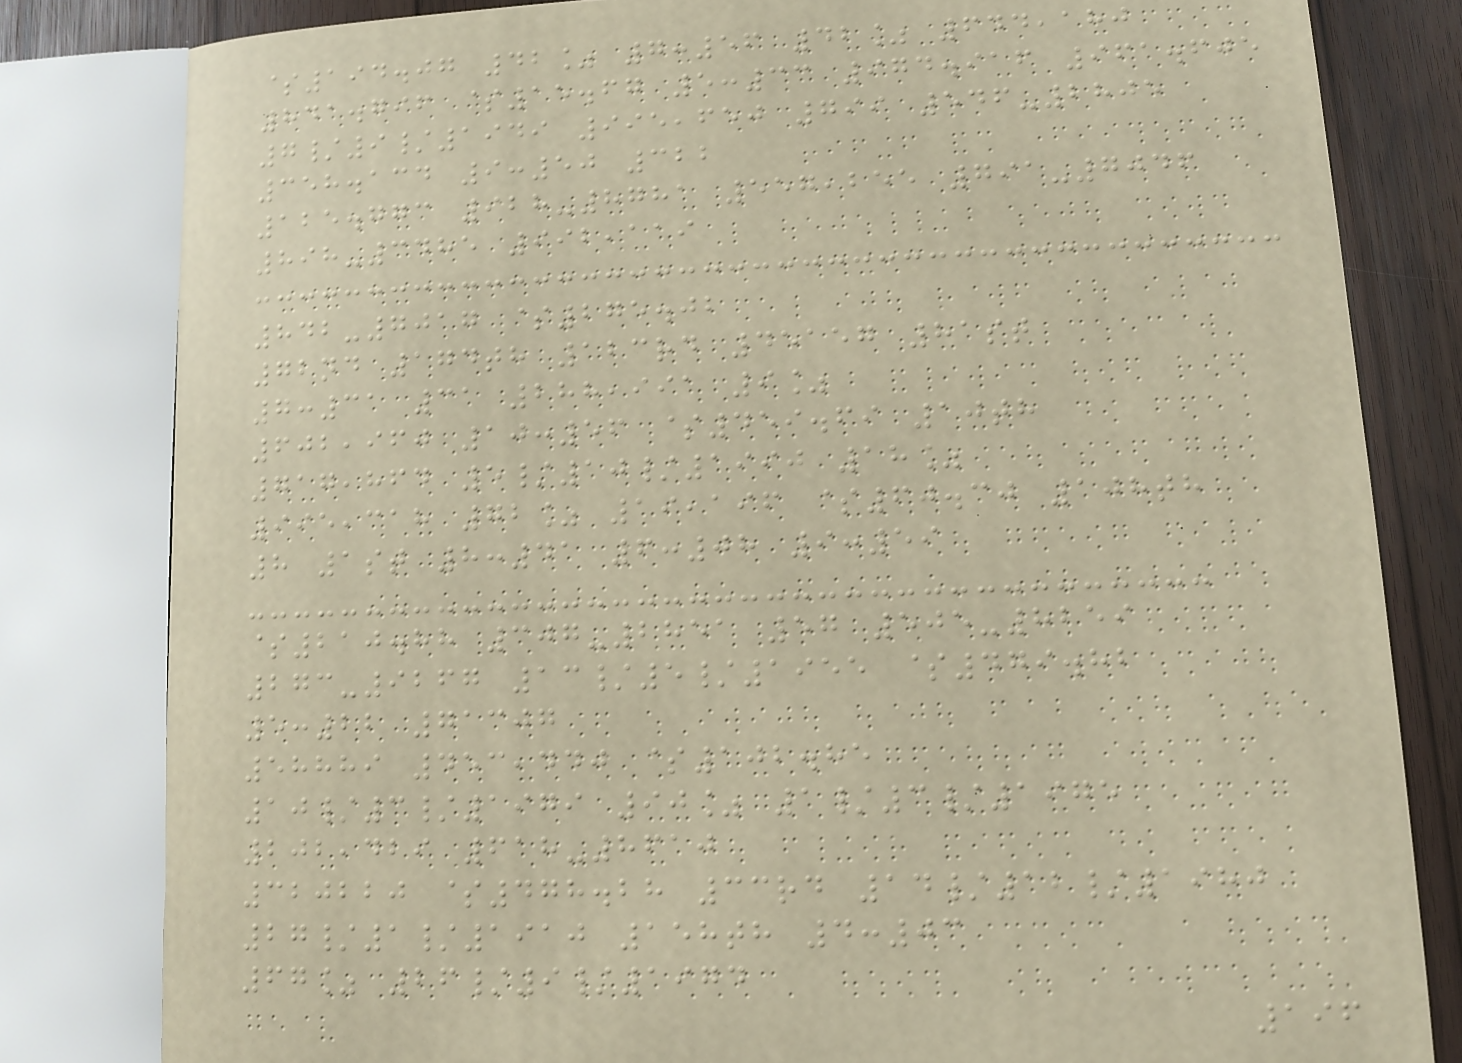$194.07 42% 7:56 42% 644,180
841.796 $15.67 5:33 974.916 961.605
7/9/1949 995,650 799 546-2805
358.134 9:50 322
125.773 928-8781 557,255 791-7046
898-3485 992,119
842-7017 $275.02
72nd 174th 123rd 45157 81st
7:31 31 288,991 9%
602,960 10:56 $459.69 10th
717,864 5/10/1990 18%
995,318 72% 19,196 $60.30 108th
8 1st 8:41 6:08 9:59
$210.88 307-2851 57 505-8259
273-9267 13/5/1955 $479.82
5:22 71307
58889 453,440 $102.85
10/3/1979 90% 1/3/1975
202,429 618-8610
320220 $478.28 33rd 14/12/1980
27/1/1910 158th 4:03
67% 26/9/1974
196
